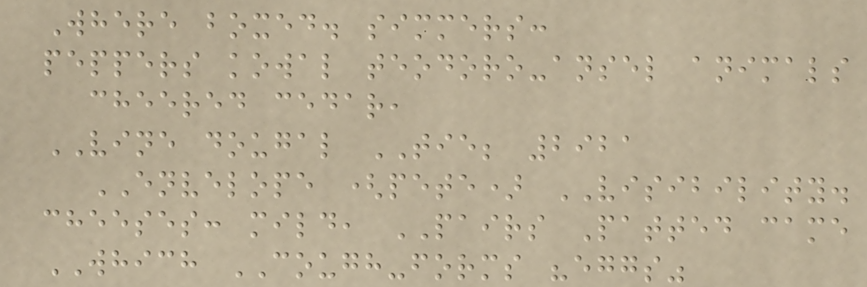Where boxed. simmers:
peppers kowal teodoro-ansel animals
cheered cedar,
VINE dougal TIE; 2921
ENVELOPE (pete) VISIBILITY.
cheeses: mild, PAIRS Patted came
WHICH COUGH-forms "eggs"
